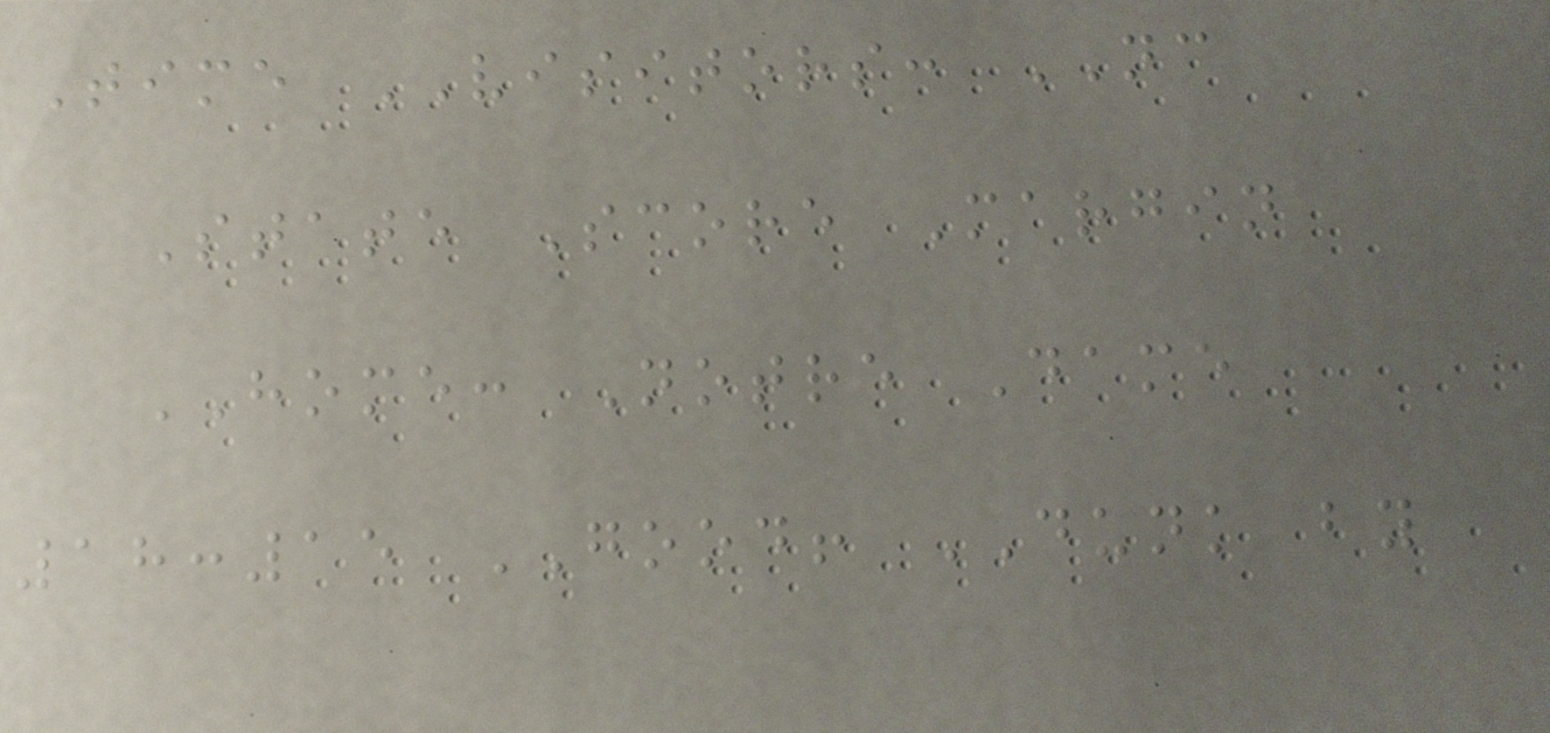Time VISITORS: NC
State Score Margin
HOME: Notre Dame
18:15 GOOD! DUNK by
